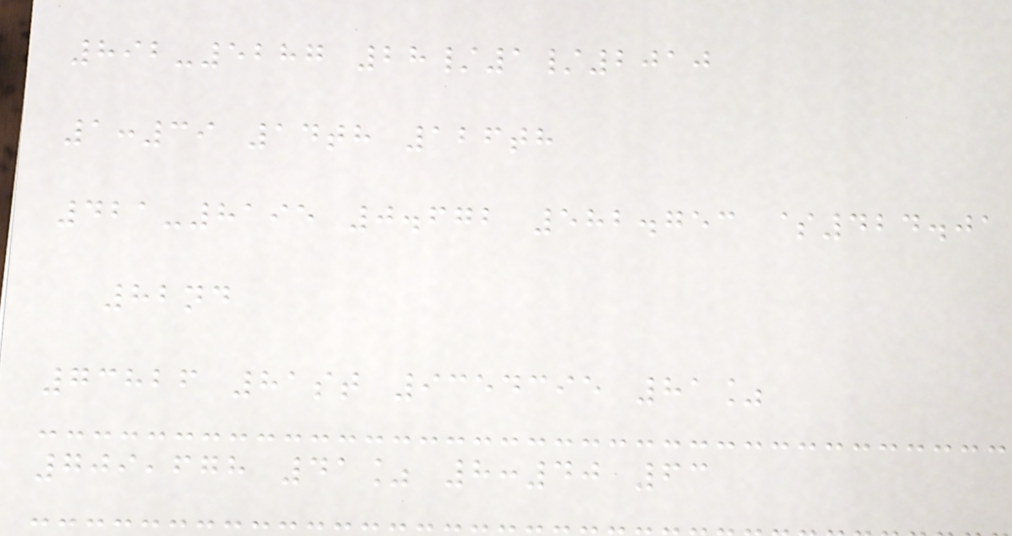892-5287 28/1/2010
1:39 14th 126th
421-8195 0.672 582.753 $424.01
82nd
73826 81st 9354395 81%
709,678 41% 8:40 63
